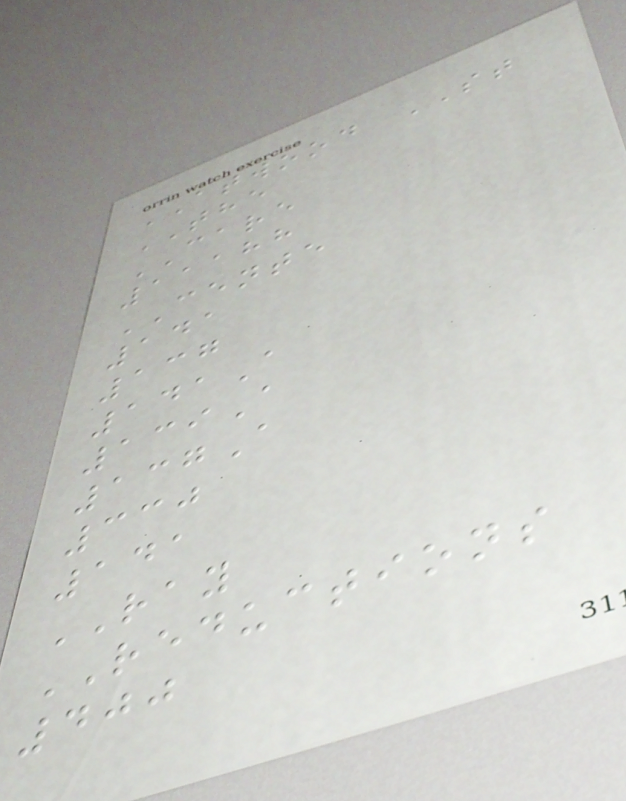ATWOOD ST
THE
CARE
11188
CENTE
141
137
141A
139A
137A
330
141
RAY
REDUCTIONS
400
